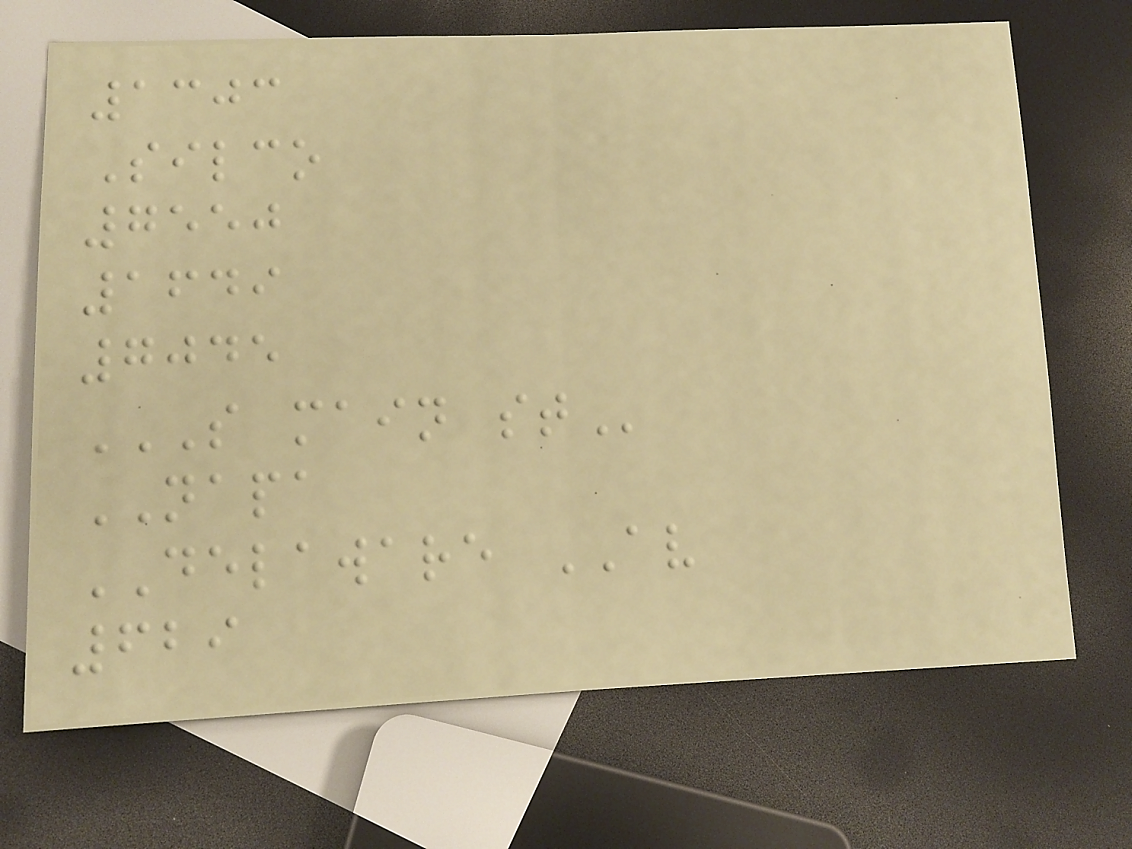1303
Silco
7550
1649
7045
S MAIN ST
NAPA
DELAWARE AV
629
